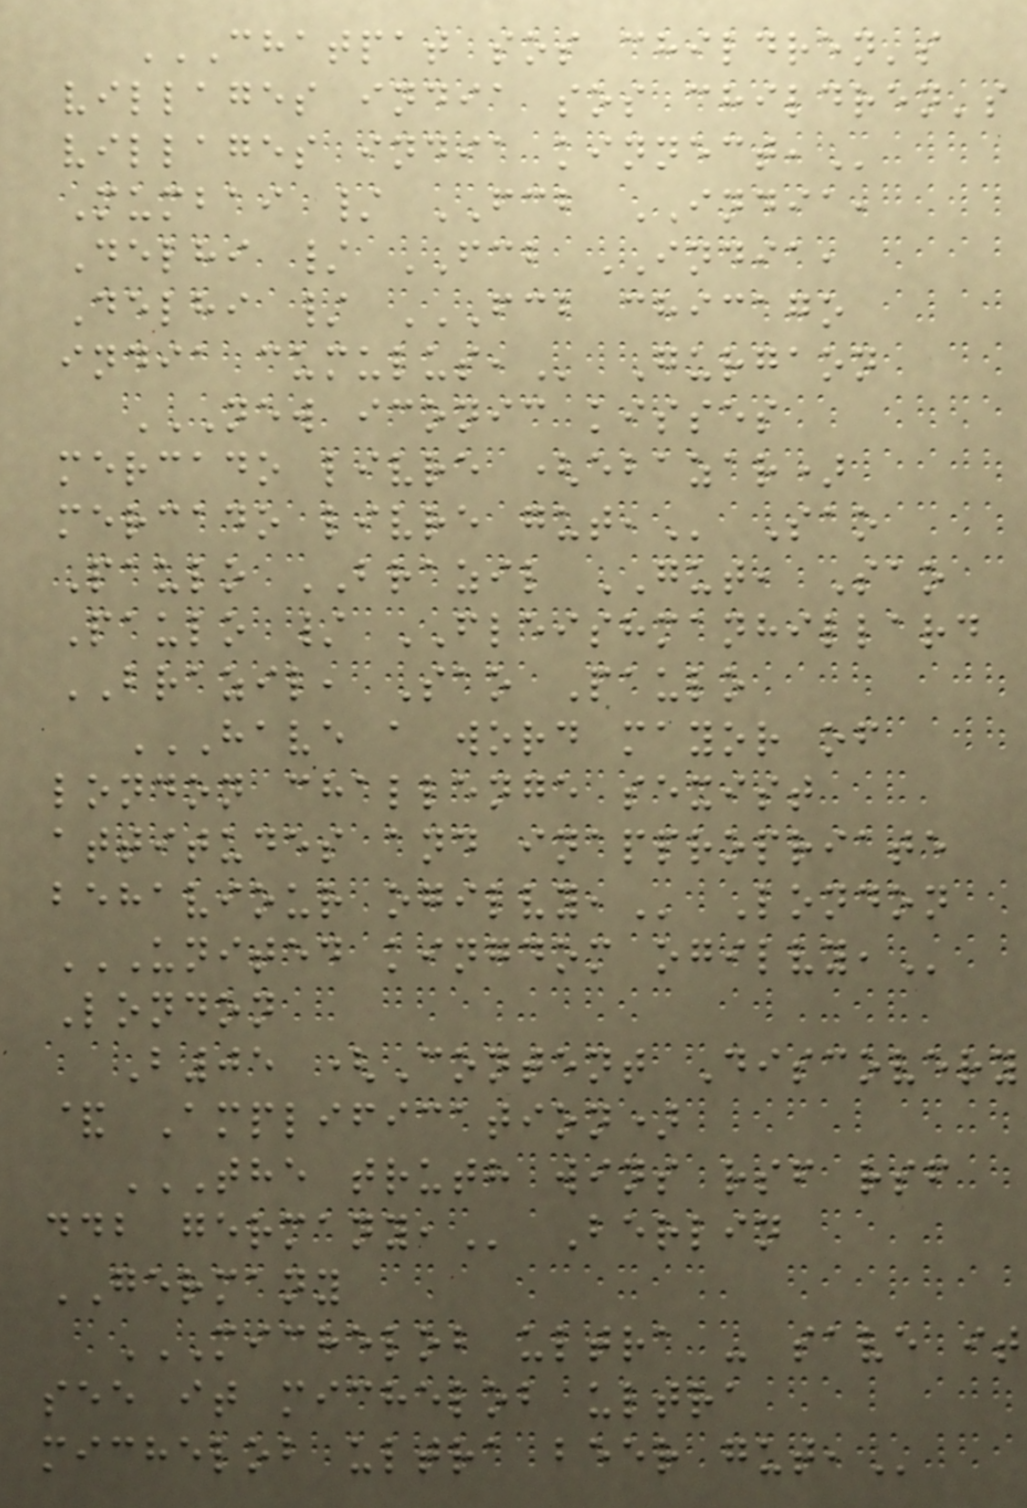CHATPAT SOS CHILDREN'S
VILLAGES INDIA SOS CHILDREN'S
VILLAGES INDIA KINNECT,
Mumbai / FCB INDIA,
Delhi / FCB INDIA,
Delhi / FCB CHICAGO
INDIA CUMULUS, Gurgaon
NEW ICONIC KISSES
MERCADO LIVRE (EBAZAR)
MERCADO LIVRE GUT, Sao
Paulo BRAZIL GUT, Sao
Paulo / FLEISHMANHILLARD
BRAZIL, Sao Paulo
HAVE A WORD MAYOR OF
LONDON CHALLENGE SEXIST
ATTITUDES AND INAPPROPRIATE
BEHAVIOUR OGILVY, London
UNITED KINGDOM OGILVY,
London
B05 (Content Discovery
& Amplification)
THE TRUTH WINS RSF RSF
DDB GERMANY, Berlin
GERMANY
MICHELOB ULTRA - SAVE IT
SEE IT MICHELOB ULTRA
MICHELOB ULTRA BEER GUT,
